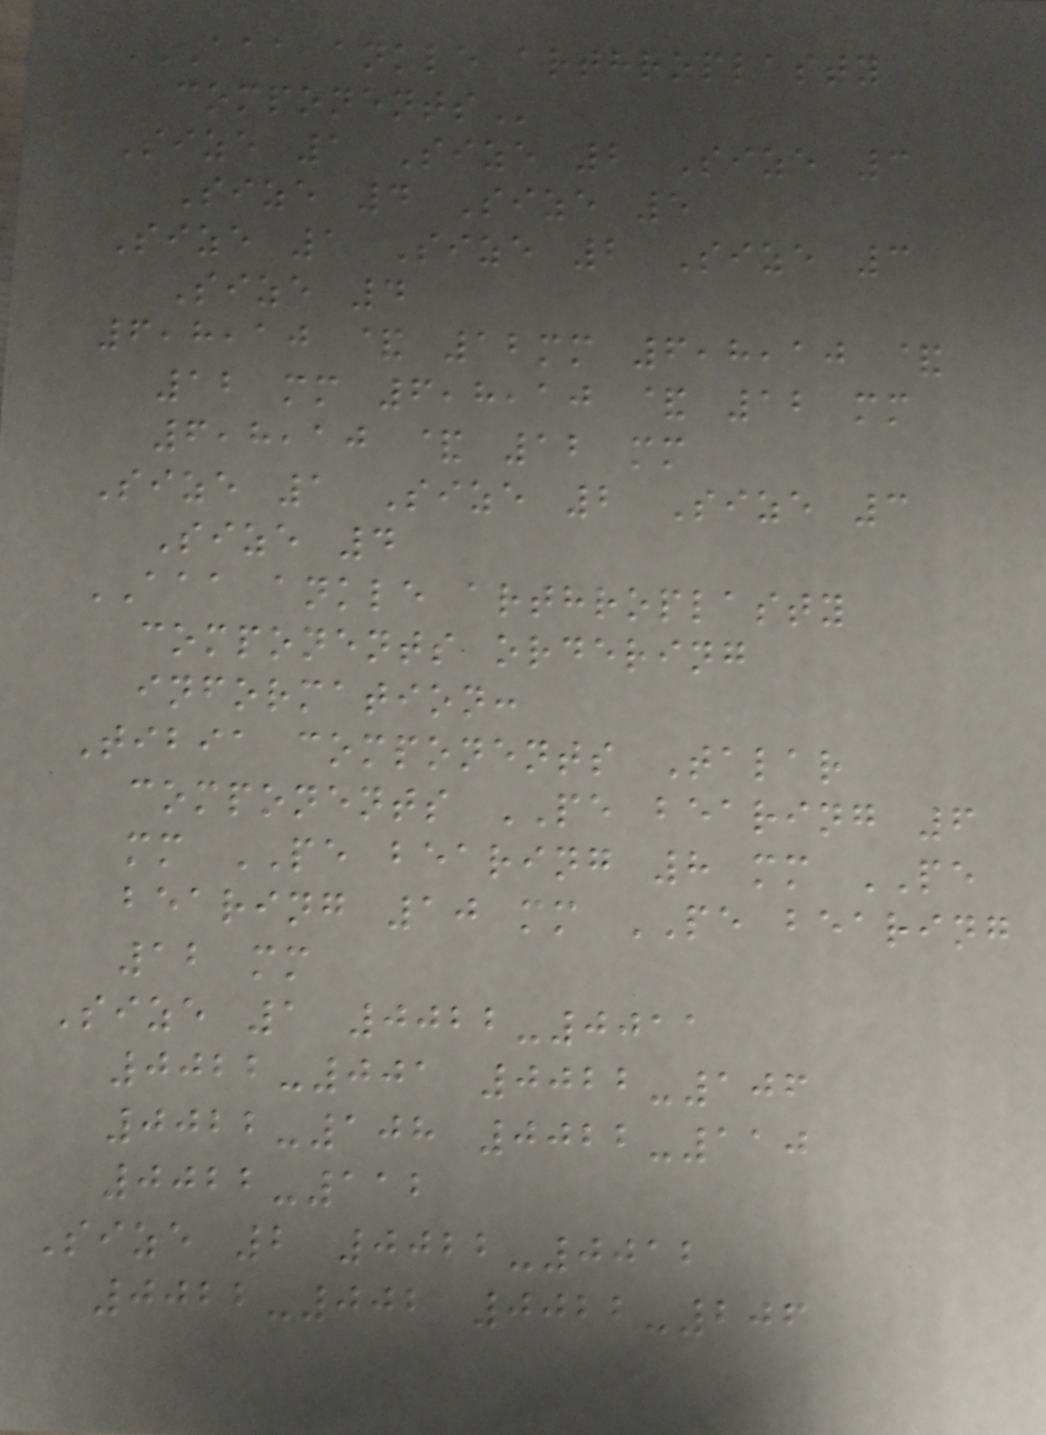AAA ANKLE ARTHROPLASTY
COMPONENTS
Size 1 Size 2 Size 3
Size 4 Size 5
Size 1 Size 2 Size 3
Size 4
6,8,10 & 12mm 6,8,10 &
12 mm 6,8,10 & 12 mm
6,8,10 & 12 mm
Size 1 Size 2 Size 3
Size 4
AAA ankle arthroplasty
components ordering
information:
Tibia components Talar
components PE bearing 6
mm PE bearing 8 mm PE
bearing 10 mm PE bearing
12 mm
Size 1 0022-0011
0022-001 0022-106
0022-108 0022-110
0022-112
Size 2 0022-0012
0022-002 0022-206
